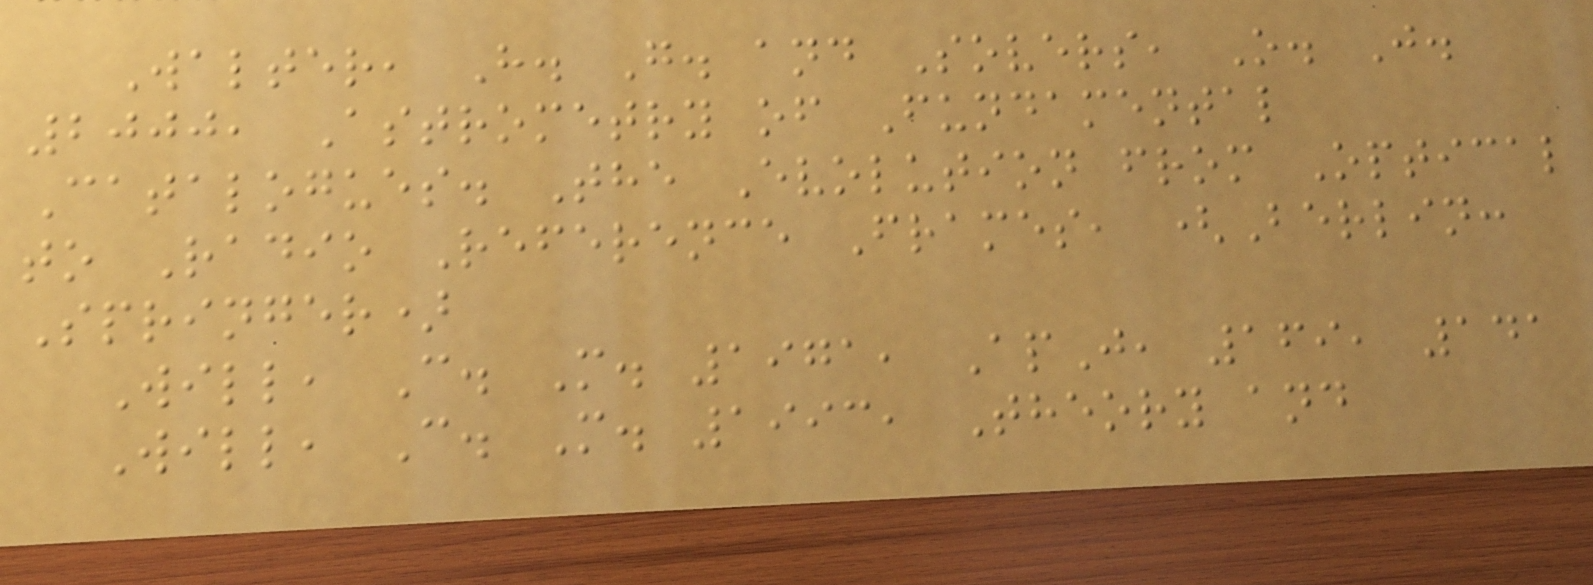Walter, H. G. and Sovers, O. J.
2000, Astrometry of Fundamental
Catalogues. The Evolution from Optical
to Radio Reference Frames, (Berlin:
Springer)
Will, C. M. 1971, ApJ, 169, 141
Will, C. M. 1993, Theory and
